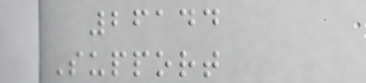26144
Support
